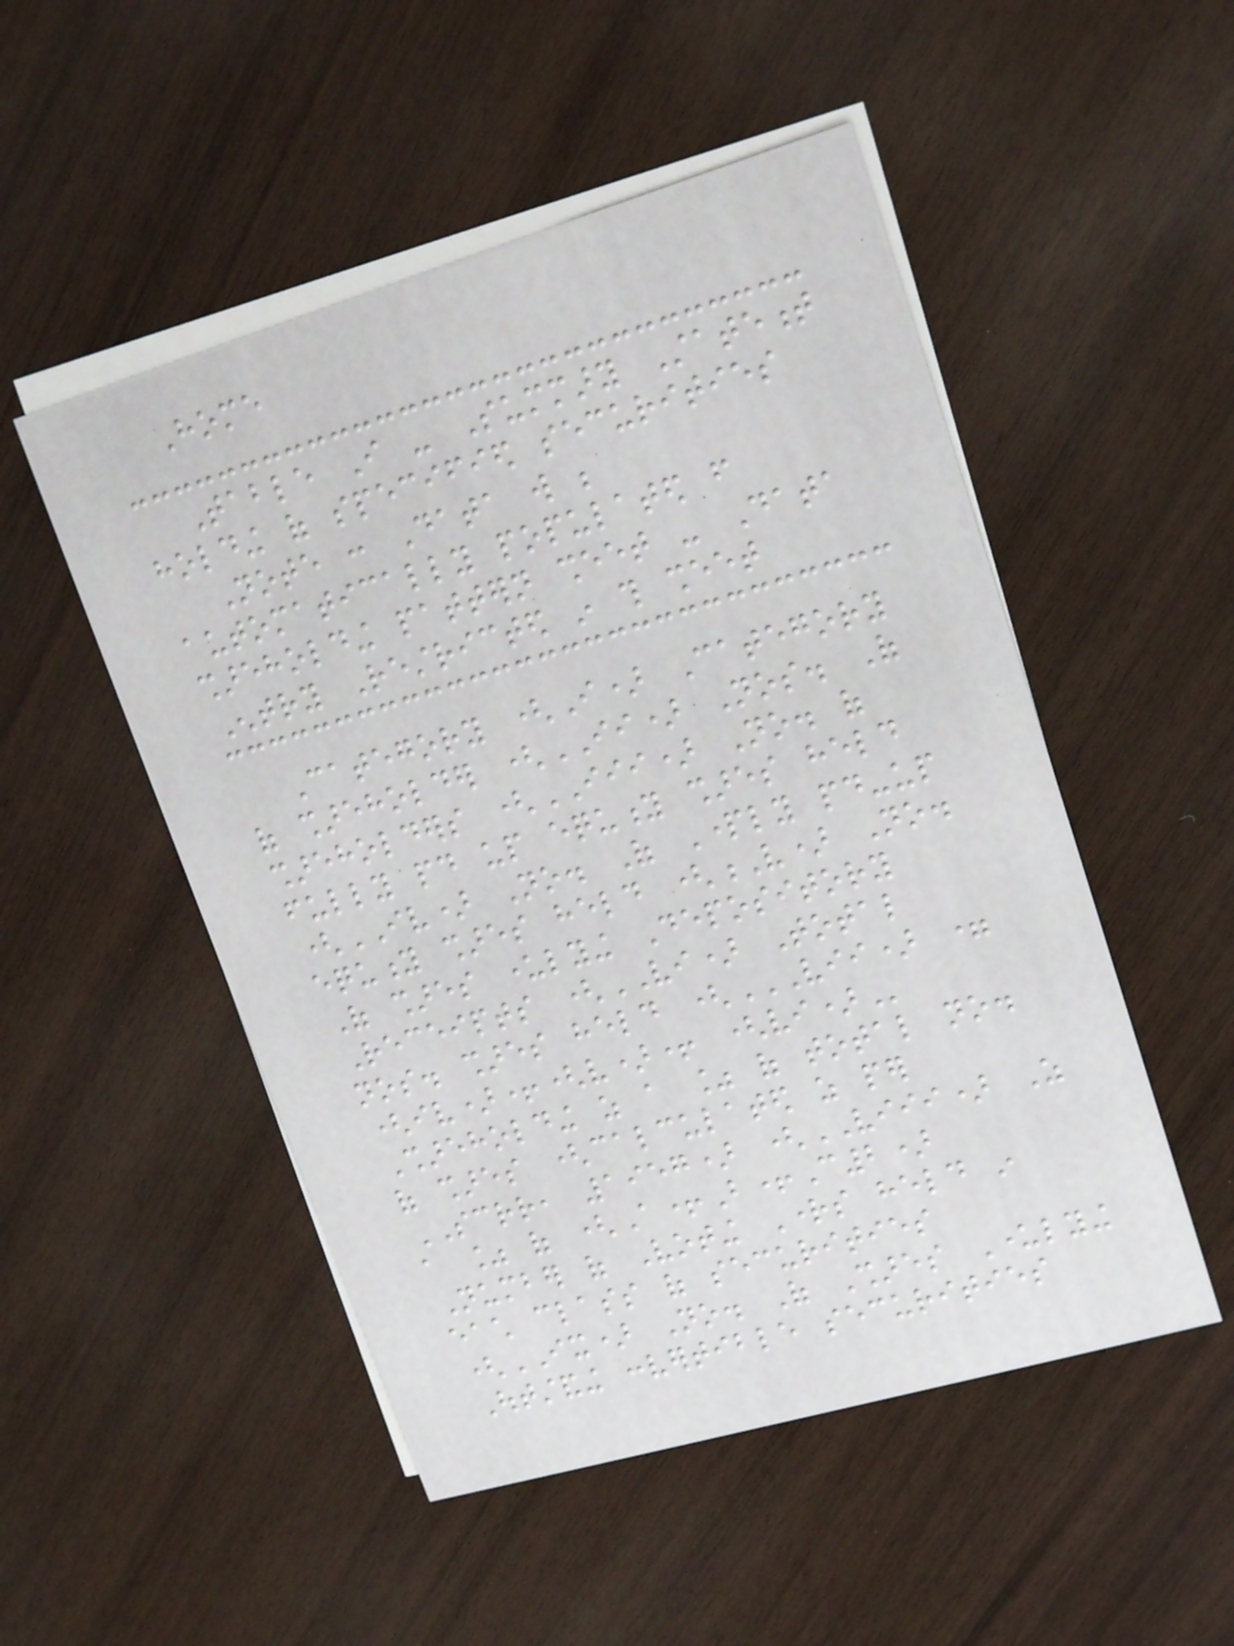Home
Table I - Summary Statement
holding of specified securities
Note : Data will be
automatically populated from
shareholding pattern sheet - Data
Entry Restricted in this sheet
Category (I) Category
of shareholder (II) Nos. Of
shareholders (III) No. of
fully paid up equity shares held
(IV) No. Of Partly paid-up
equity shares held (V) No.
Of shares underlying Depository
Receipts (VI) Total
nos. shares held (VII) =
(IV)+(V)+ (VI)
Shareholding as a % of total no.
of shares (calculated as per
SCRR, 1957) (VIII) As
a % of (A+B+C2)
Number of Voting Rights held in
each class of securities
(IX) No. Of Shares Underlying
Outstanding convertible securities
